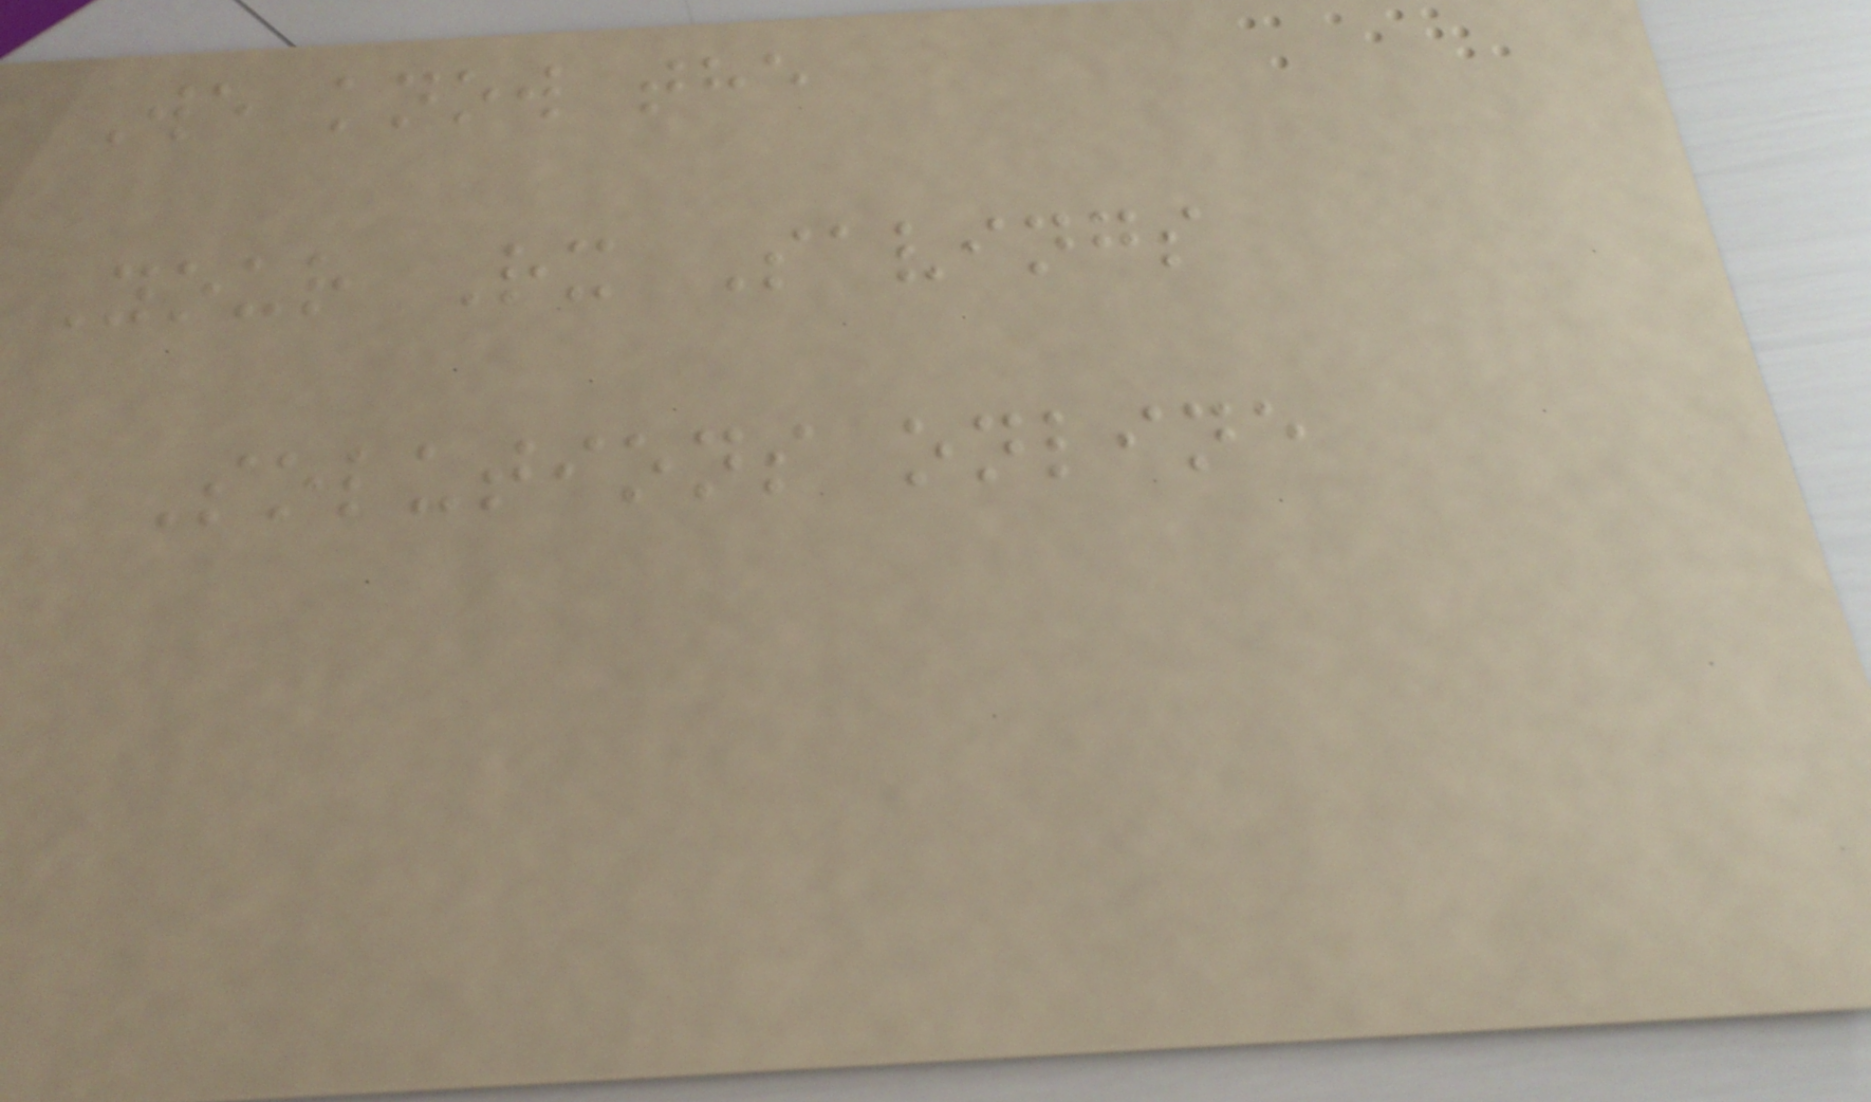We know the
Your Rx Savings
Solutions online
